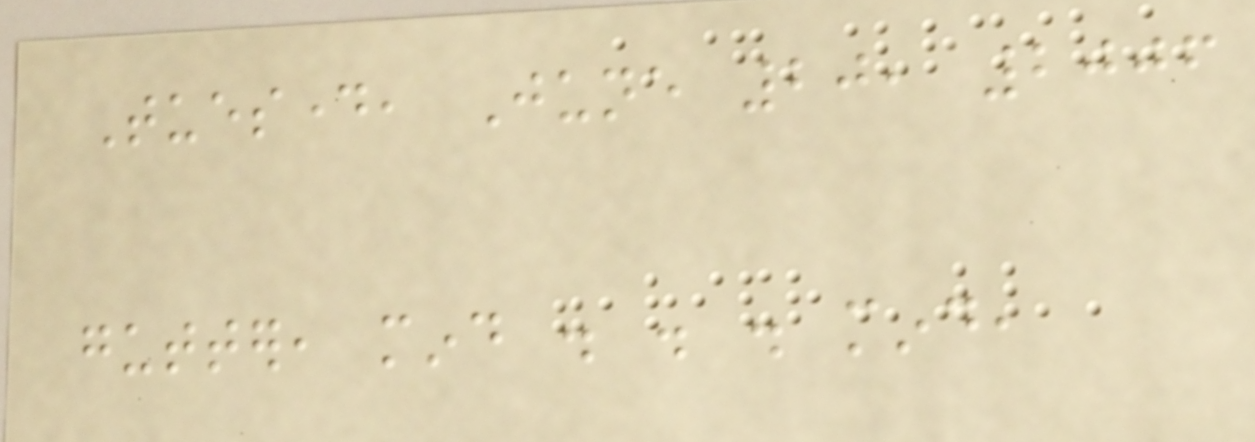Tuesday, June 20, 2006
gutter, mind . . . mind,
